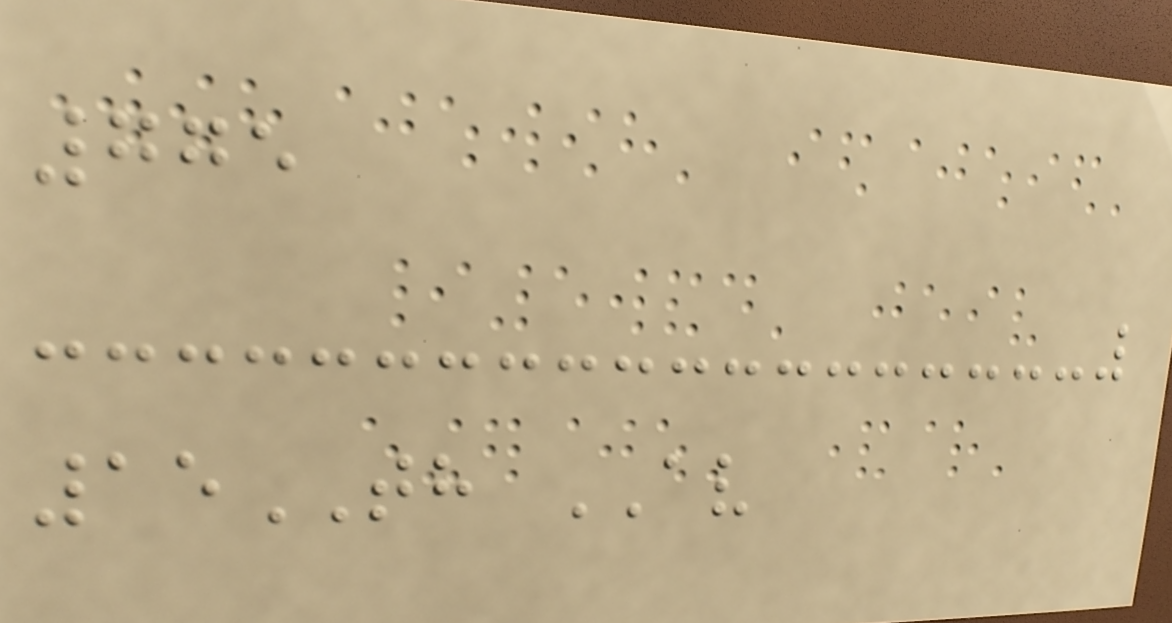775
15TH AV
